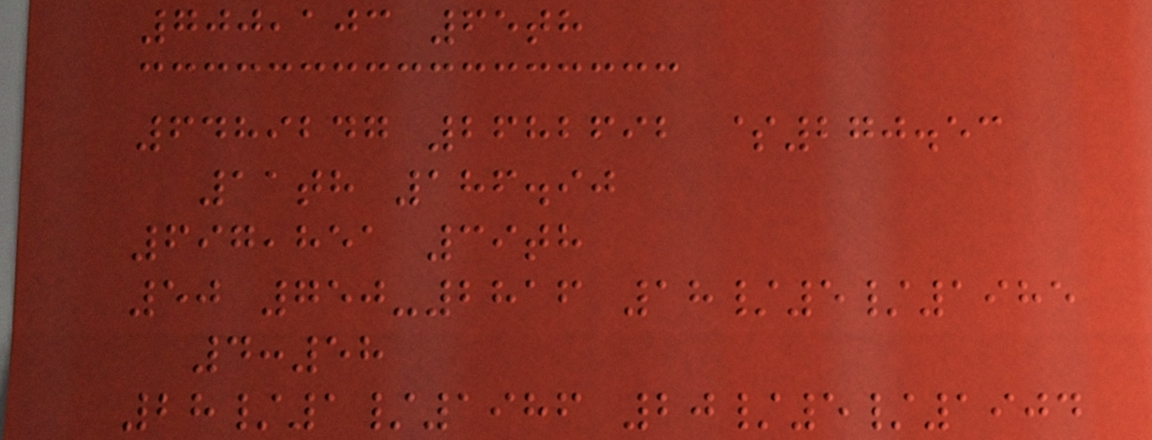700,103 65th
6489247 2682692 $270.53
11th 186.90
697,851 39th
50 750-2816 18/5/1985
4:58
28/1/1986 20/5/1904
